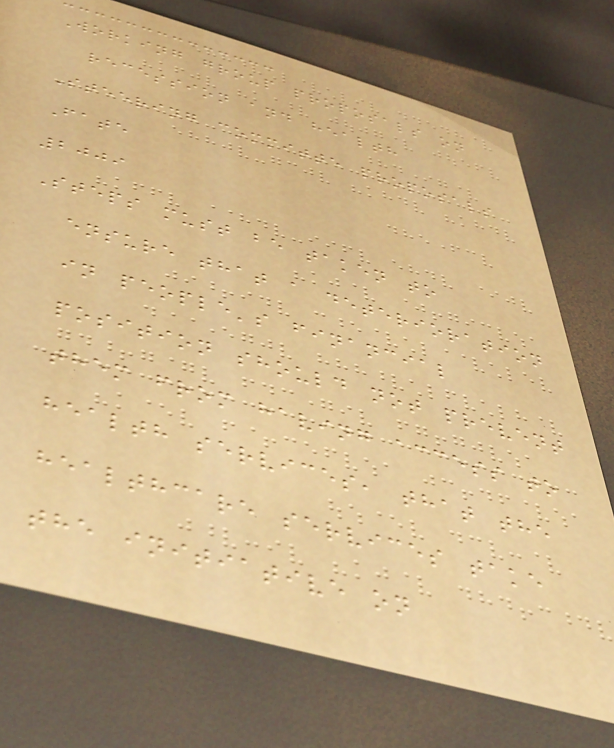Working group proposals on
recession and health
Steering committe proposals
Fate
2009
Steps must be taken to
ensure that a deterioration
in people's financial
position should not prevent
them from having access to
health services, that the
healthcare services take
the initiative on
